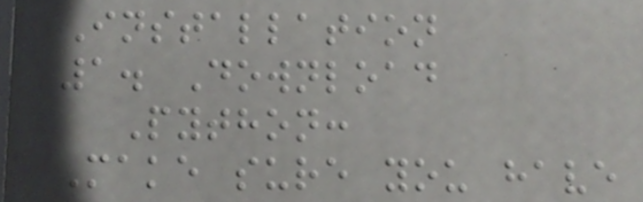Installation
1. Download
Python:
Make sure you have
